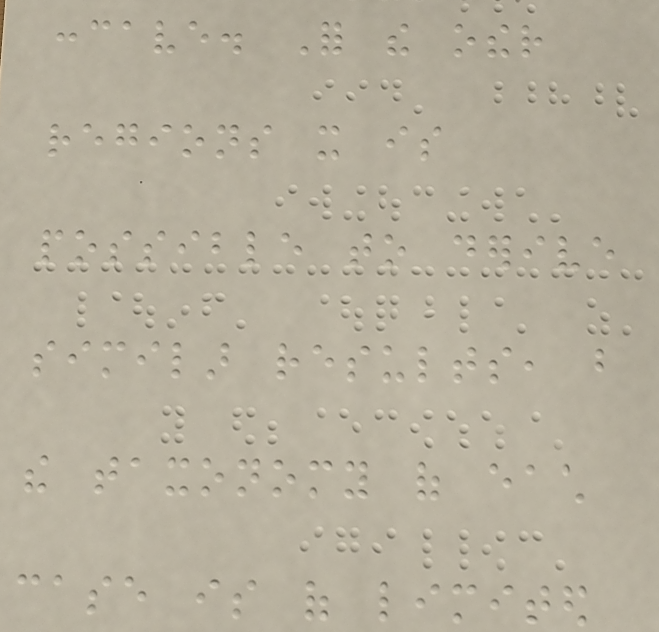concave. For the other
regions it is
possible to derive
similar results, but
the taxonomy of each
case is of limited
